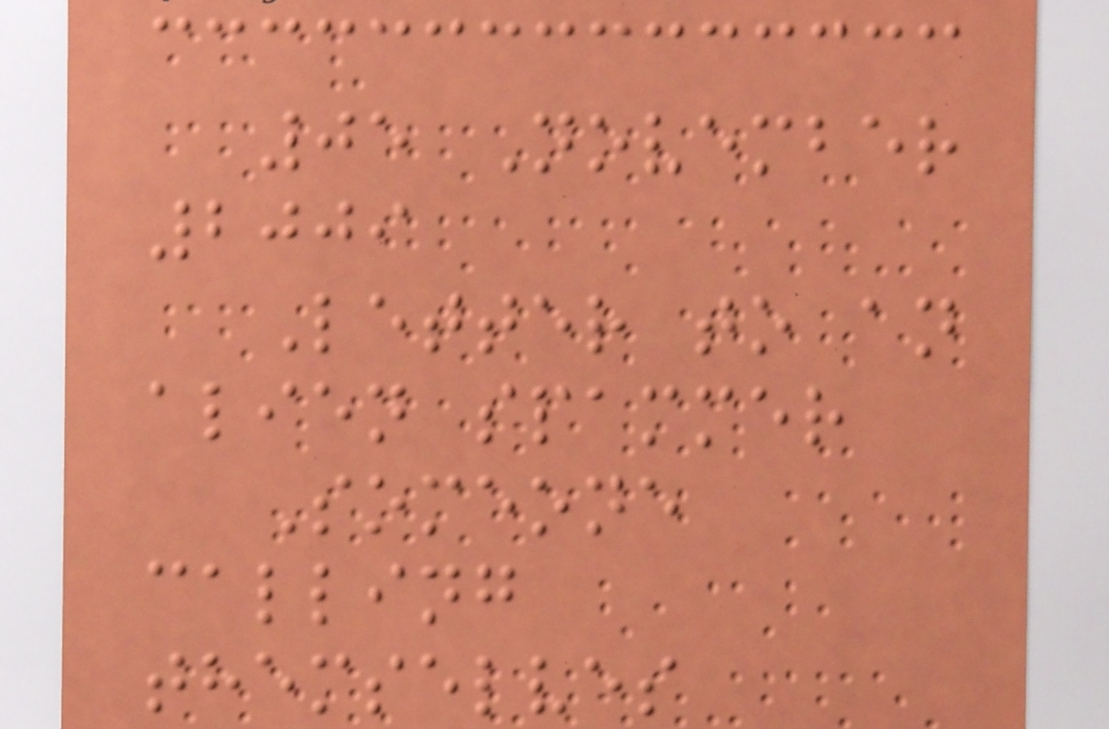05 November
2009
Letter to an
alien spammer
Someone
calling
themselves
